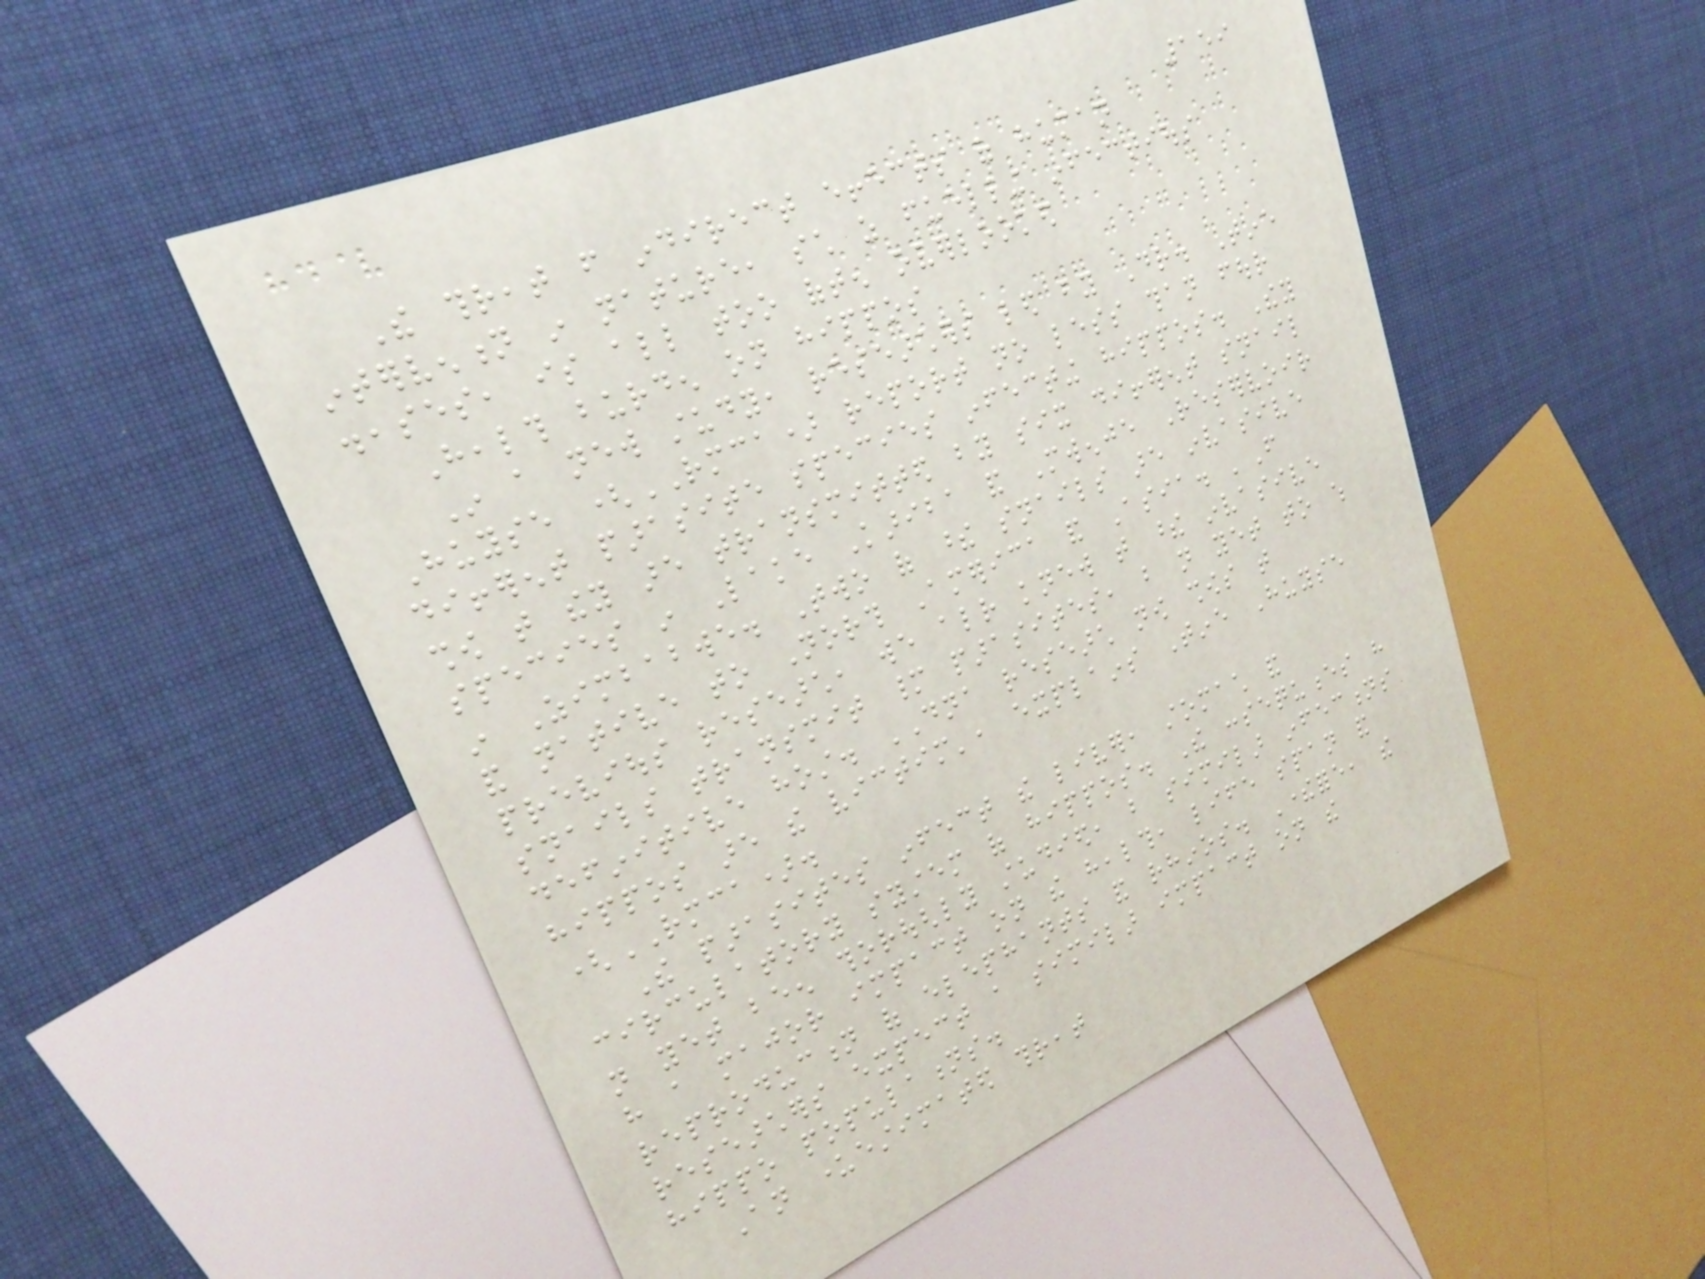159
The threat from indirect effects of human
intervention in nature, such as fuelling infectious
diseases, is all too often overlooked
Health burden on hippos
In a new study, researchers led by Dr. Tine
Huyse (RMCA) report no less than four
different parasite species infecting hippos. They
show that they are transmitted by six different snail
species in Lake Kariba and Mwenje Reservoir
in Zimbabwe. Two of these snails are invasive
and native to North America and Asia. 'From
previous research, we already knew that these invasive
snails transmit many parasites, but not yet to which
definitive host. DNA research now shows that
hippos are the victim', explains Tine Huyse
(RMCA).
The parasites infect the liver, stomach and
circulatory system of hippos. The consequences have
not yet been thoroughly studied, but similar infections
have a major impact on the health, life span and
reproduction of elephants and rhinos. Therefore, the
researchers expect a similar impact on the
hippo populations.
An underestimated threat
